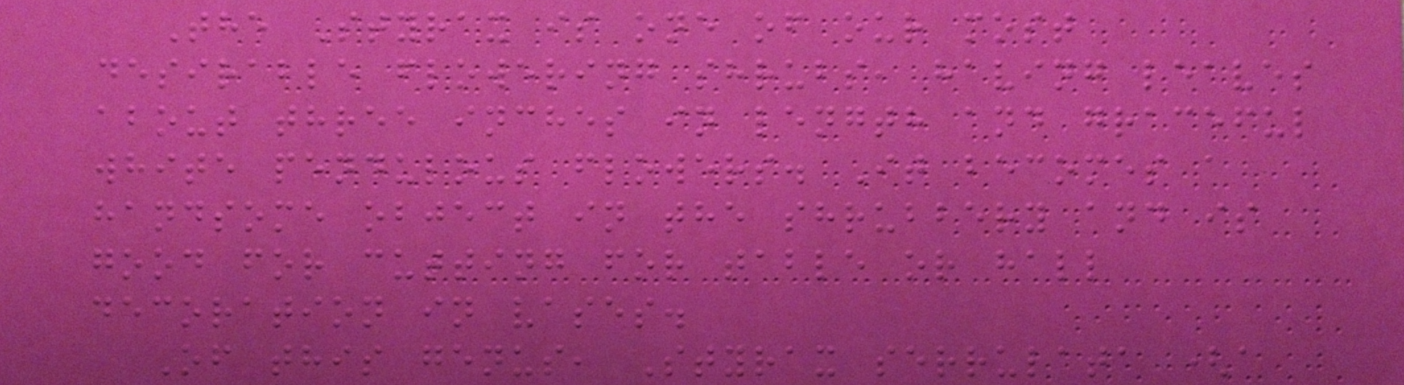The Styrax is one of our most
desirable flowering shrubs, having leaves
about three inches in length and graceful
white pendulous flowers. It becomes a
handsome object in the shrubbery and is
good for cutting for table or hall
decoration in vases.
Of this genus, Styrax serrulata (a
